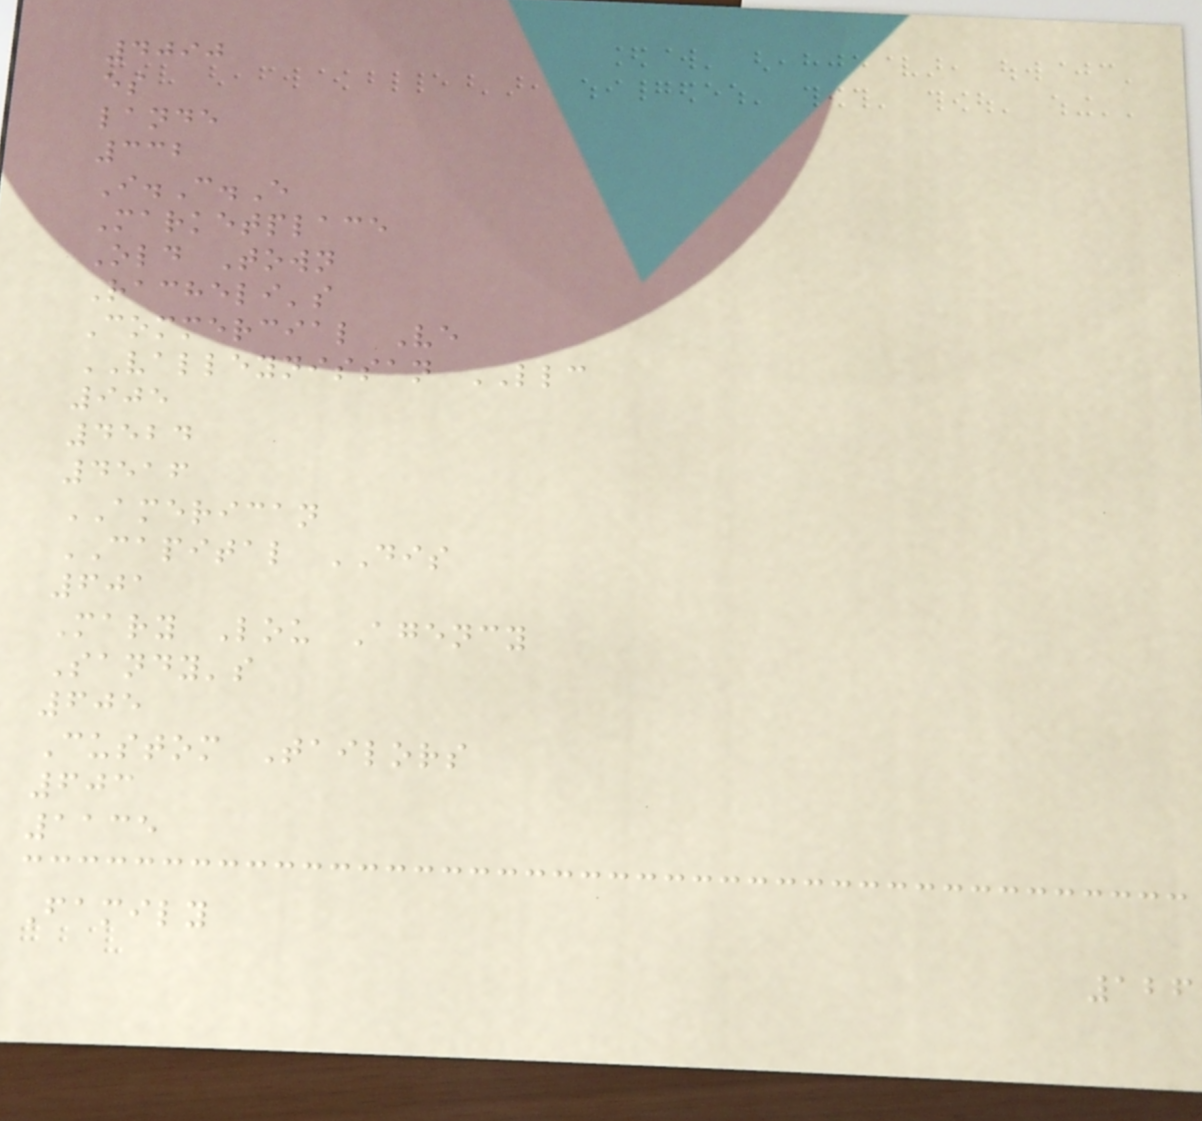4090
es
lande
332
I.C.E
Marketplace
Old Town
Racheli's
Commercial Ve
VALLEYNISSAN LLC
905
4524
4516
AMERICAN
CAPITAL DIS
601
Mary Lou Agency
Sandy's
605
Custom Tailors
603
1135
Family
126
